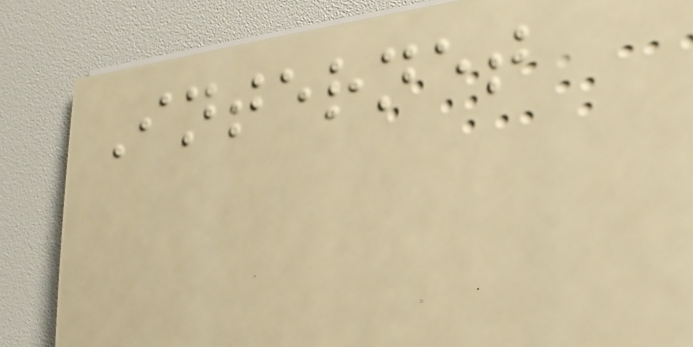Internet
